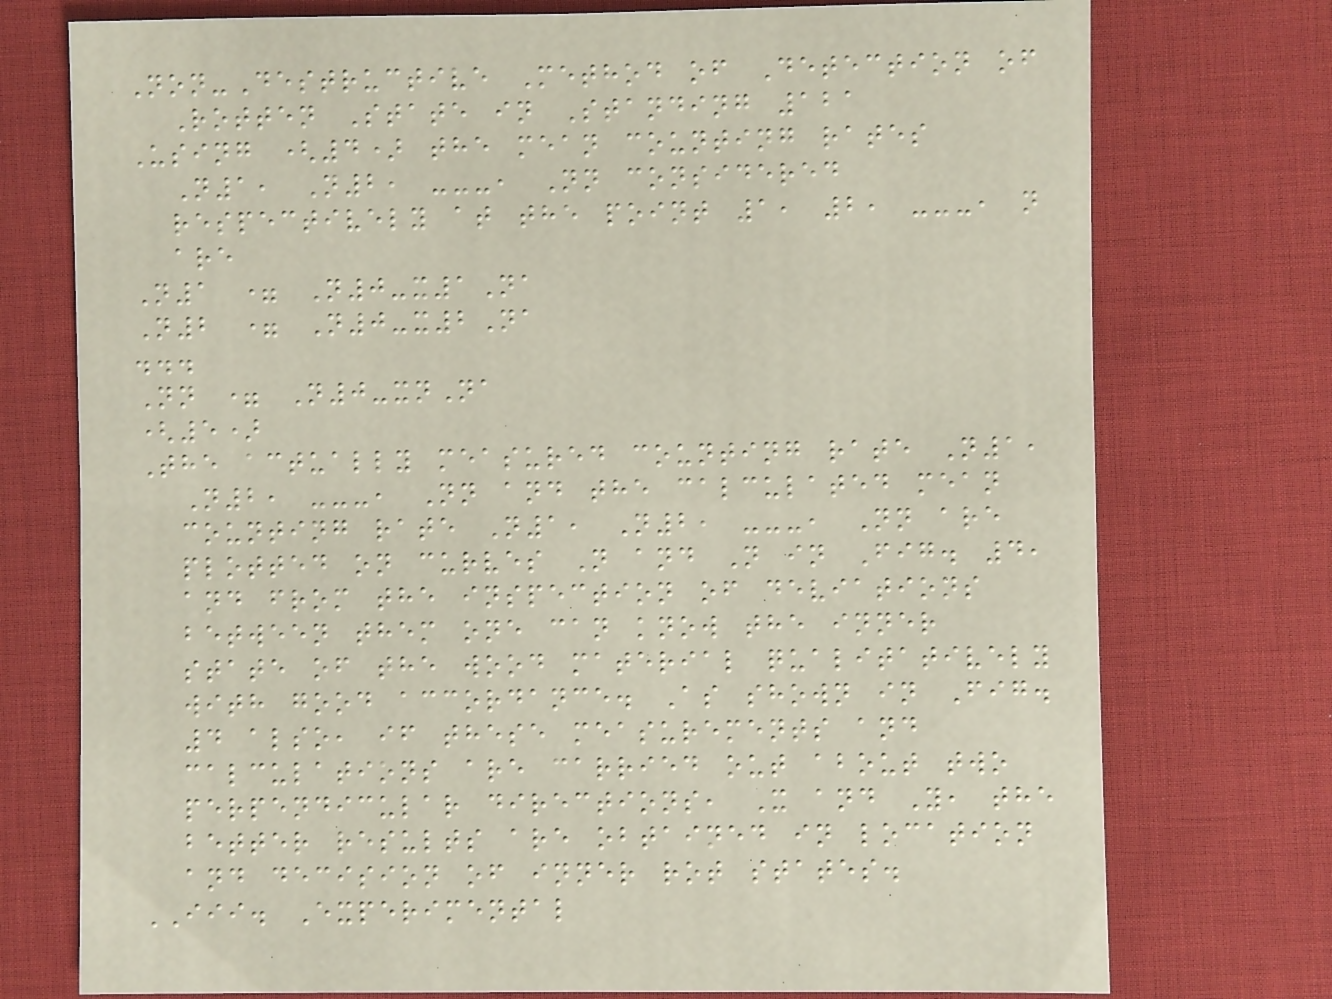Non-Destructive Method of Detection of
Rotten State in Standing 121
Using (4) the mean counting rates
N1, N2, ---, Nn considered
respectively at the point 1, 2, ---, n
are
N1 = N0-x1Na
N2 = N0-x2Na
...
Nn = N0-xnNa
(5)
The actually measured counting rate N1,
N2, ---, Nn and the calculated mean
counting rate N1, N2, ---, Nn are
plotted on curves N and N in Fig. 4,
and from the inspection of deviations
between them one can know the inner
state of the wood material qualitatively
with good accordance. As shown in Fig.
4 also, if these measurements and
calculations are carried out about two
perpendicular directions, X and Y, the
better results are obtained in location
and decision of inner rot states.
III. Experimental
